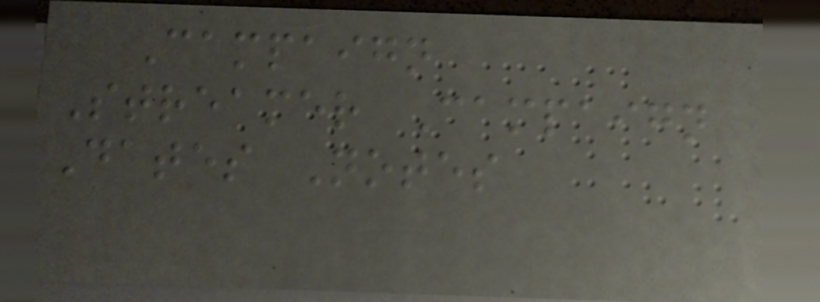Campaign
Streamer Campaign
Dates Notes
